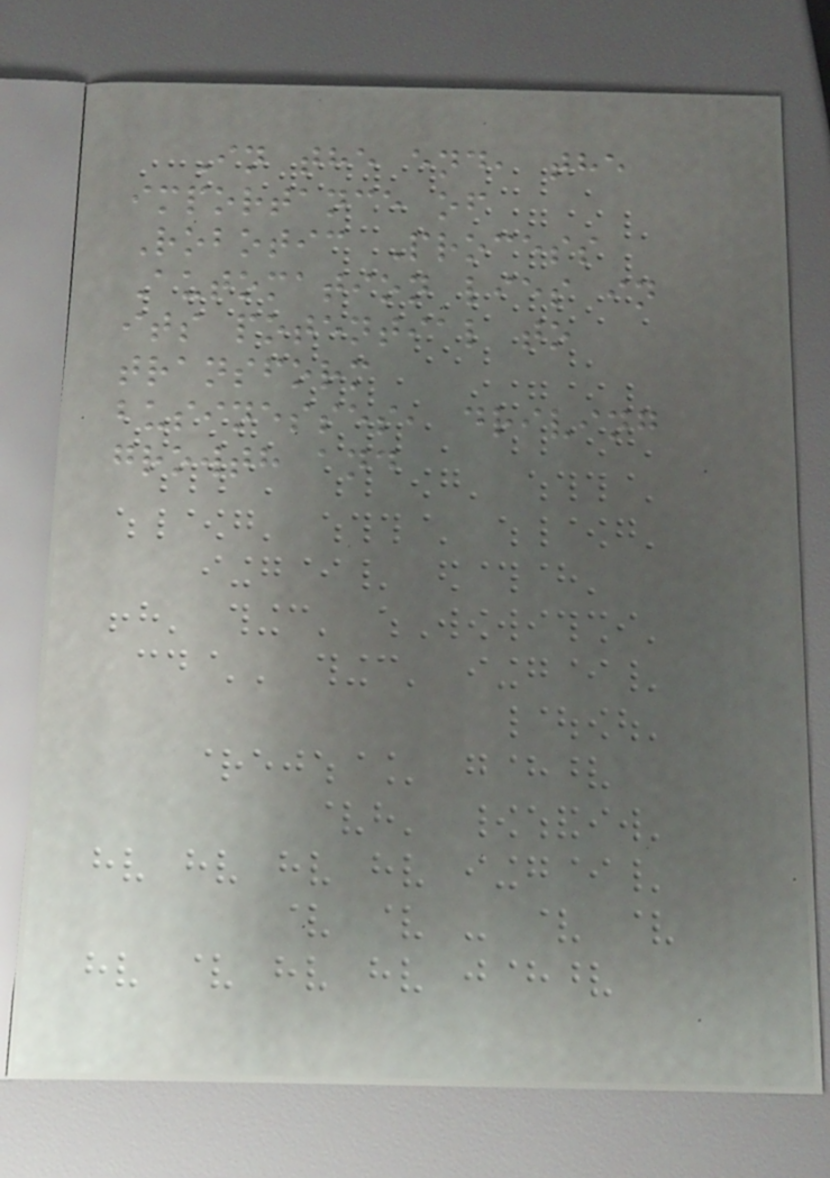In the end, the
importance of
Robotic Process
Automation lies in
its potential to
transform
businesses, driving
growth and
